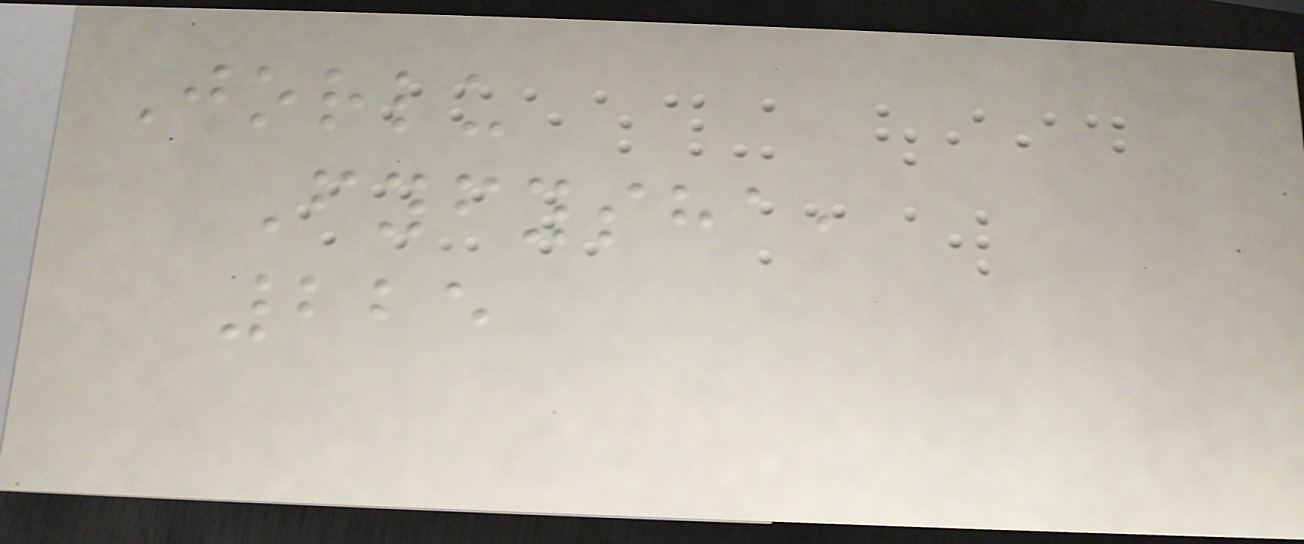Jorlu
Fyfysha,
225
